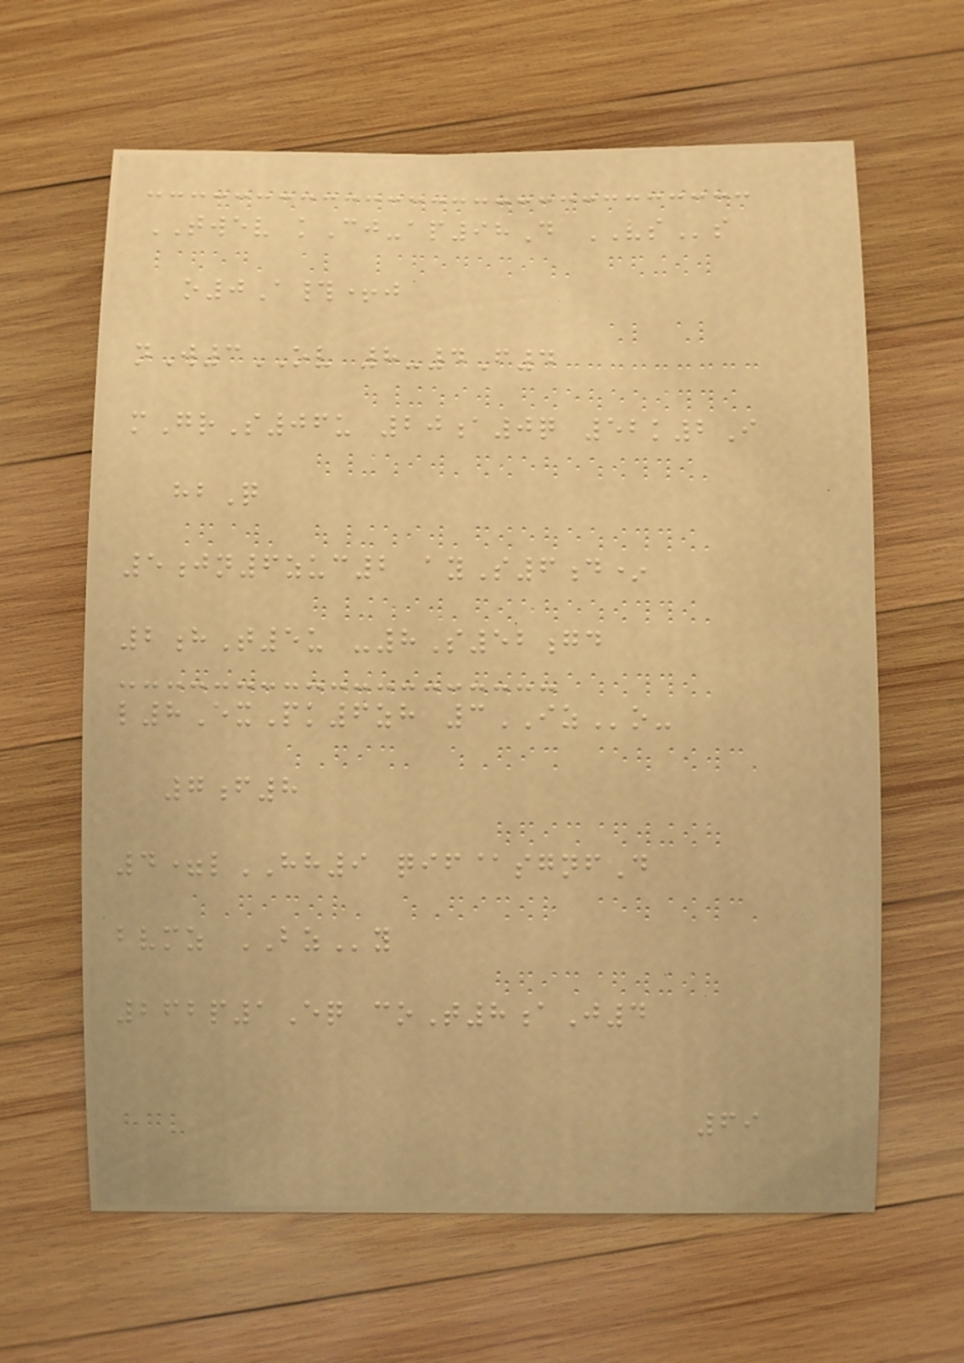TWEV kCj-ap98D VSs
o0A#+j
nW3OV 8-4F4
mGrS06u 20a0q 52k2I
hbQ
5jn6zuc2 ayS6d*
2hT5u -8S52gd
l8ExPk6zh 3IZo-
7f8
4=lHH9 qif@sgnfD
bvmz BZy
262p1Eq coT8aJ4
69
